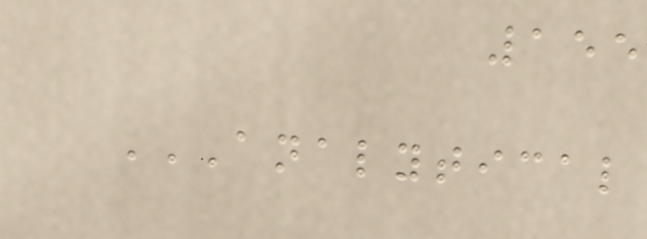155
ANALYTICAL
